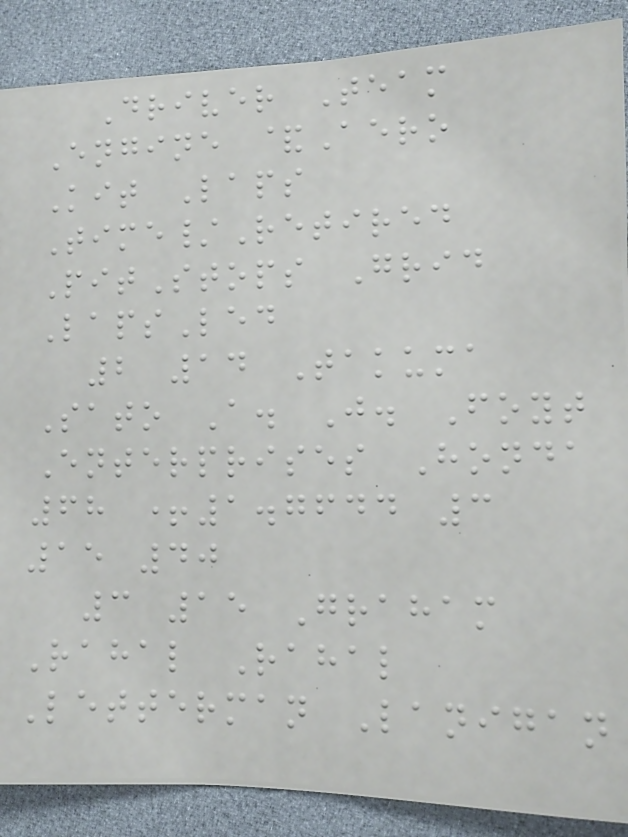Driver Team
Engine &Aero
Kit Laps
Time/Retired
PitStops Grid
LapsLed
2 14 Takuma
Sato A. J. Foyt
Enterprises Honda
68 +1.7644 3
15 40
3 15 Graham
Rahal Rahal
Letterman Lanigan
